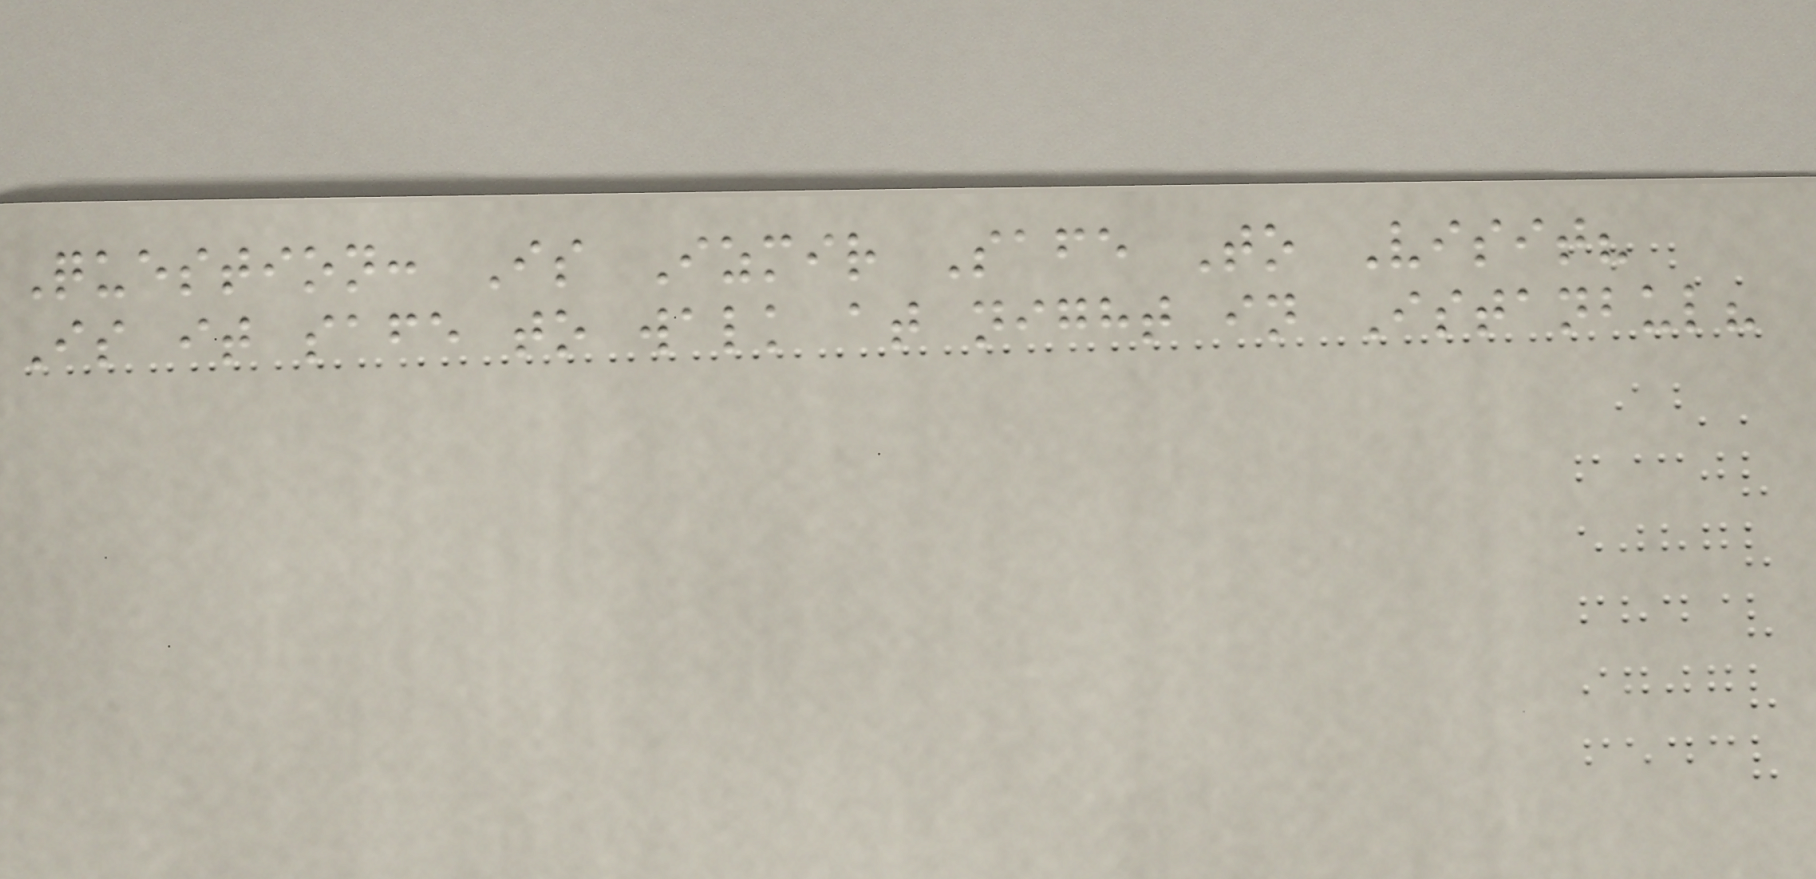Question: Is Izmir Safe To Visit?
Is it safe to walk at night in Istanbul?
